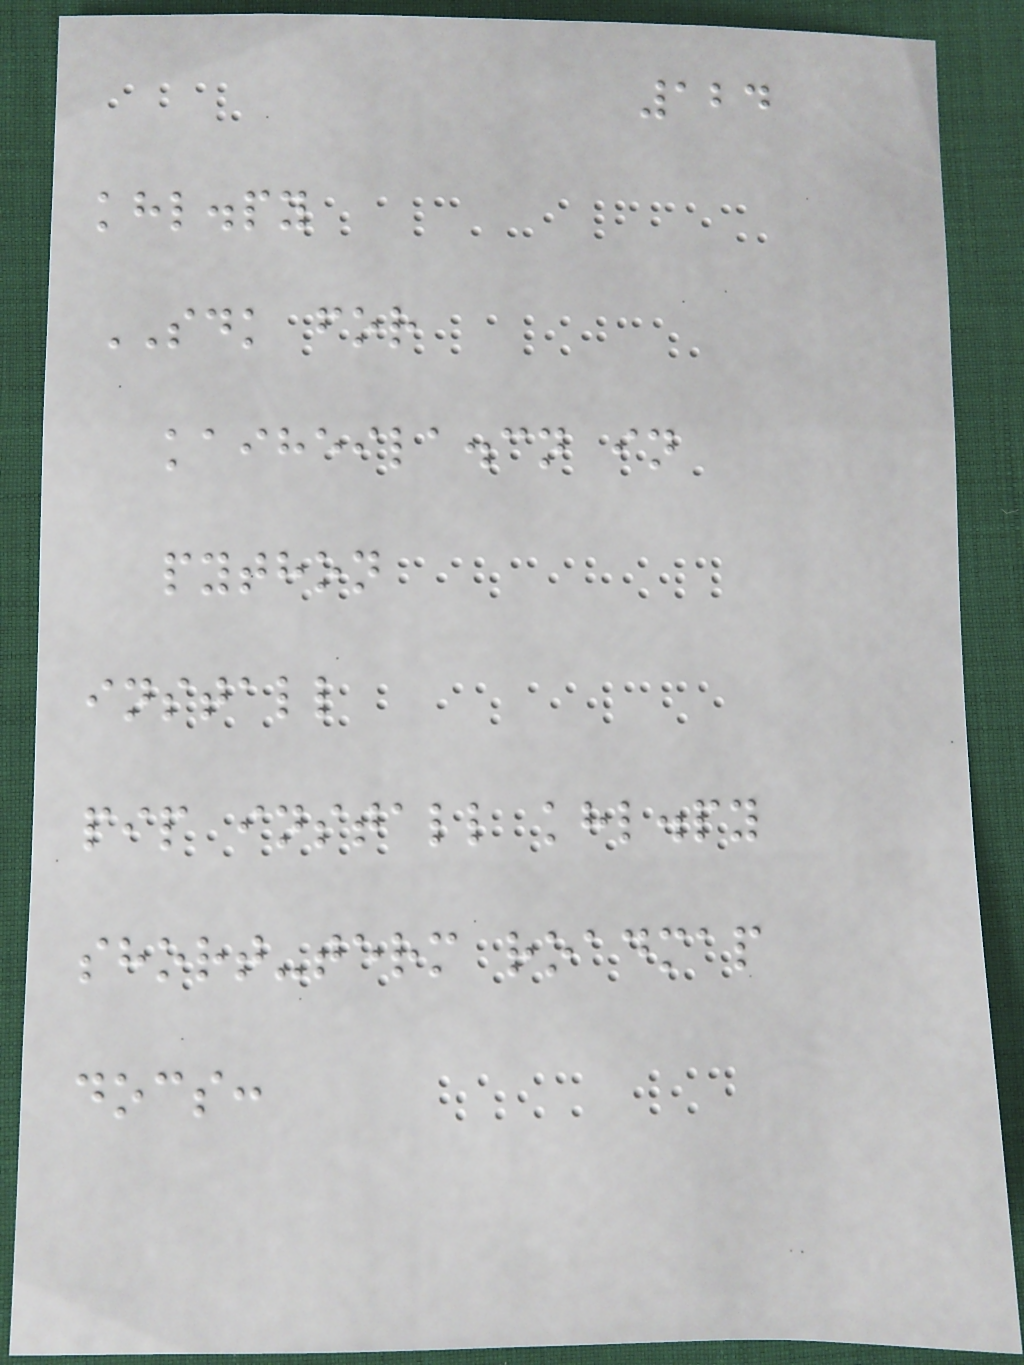124
khl.py
SDK for
kaiheila.cn in
python
install
pip install khl.py
short-term roadmap
docs:
